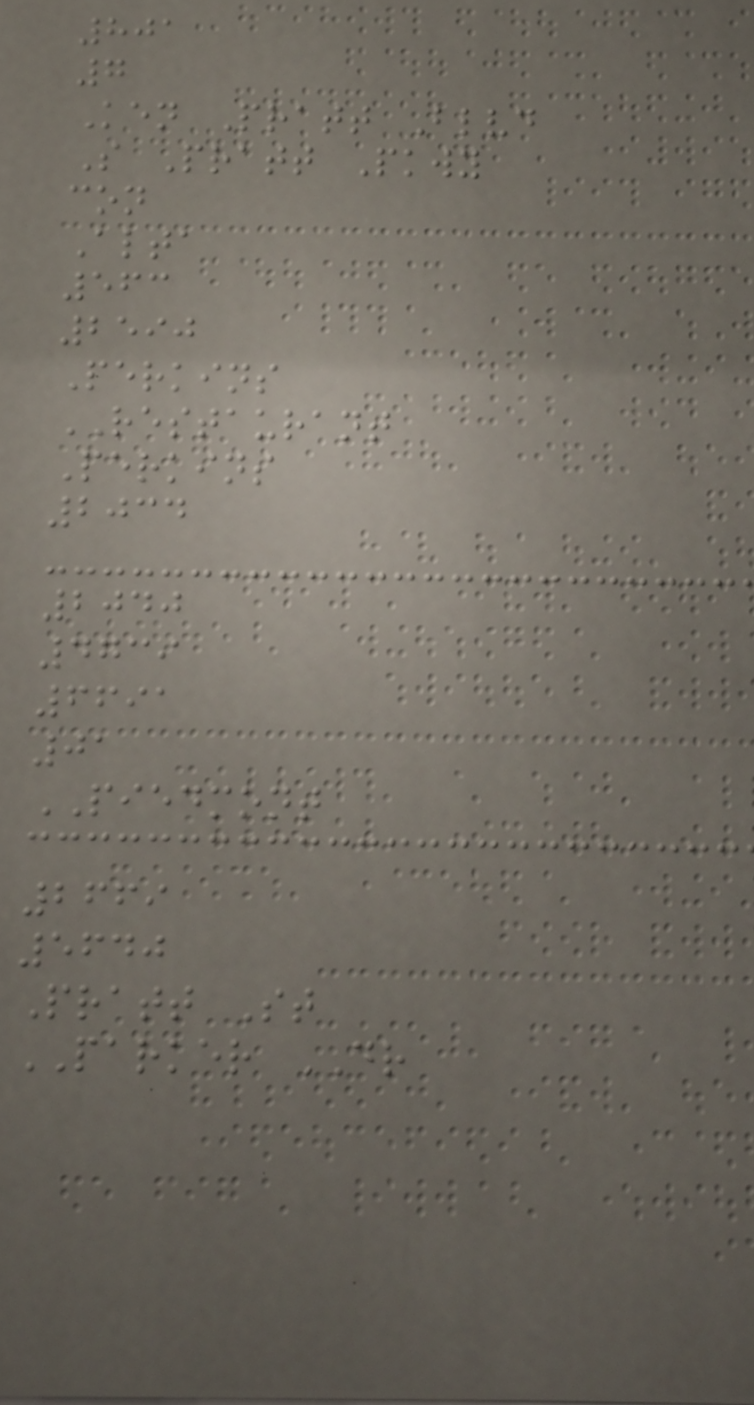801
7
Ken Pratt Blvd
S Pratt Pkwy
con
Alta
563
2590
Perkins
RESTAURANT
Perkins
2034
2040
4739
6691
01
PIEDMONT
2669
5640
Pratt St
PARKER DR
